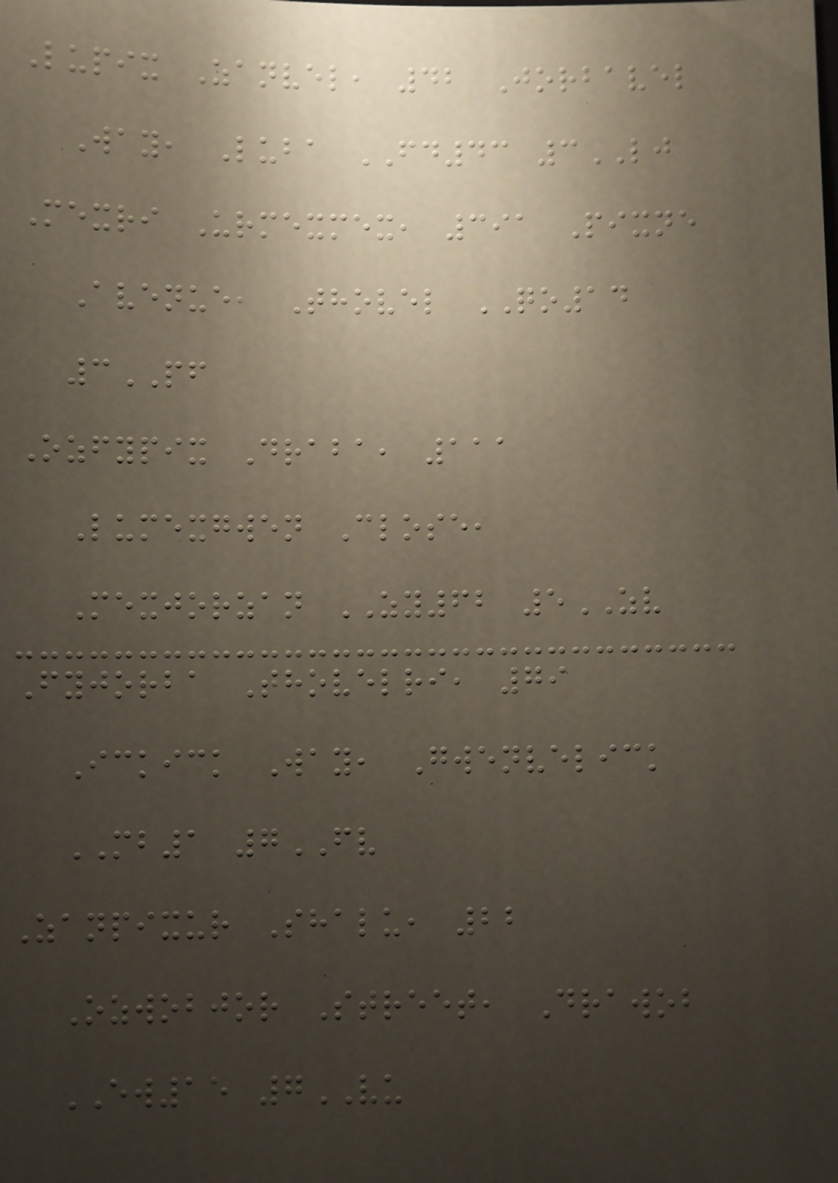Lupix Zanvel, 42 Jorbavel
Way, Luba FD43 3LJ
Mexri Urmexmex, 391 Pixne
Avenue, Thovel QO14
3PF
Ozfypix Draba, 111
Lumexgwen Close,
Mexjorzan ZY62 5ZV
Fyjorba Thovelri, 79
Ickick Way, Gwenvelick
MB1 7FV
Zanpixur Shalu, 22
Ozwobjor Street, Drawob
EW15 7VU
